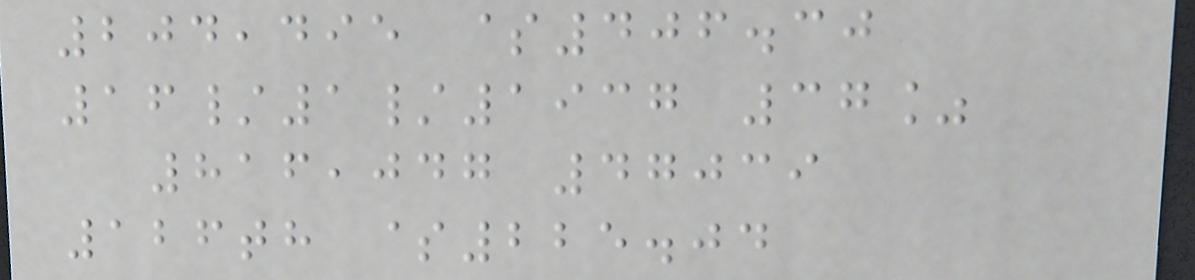204,495 $406.30
16/1/1937 37%
816,047 47039
126th $225.04
